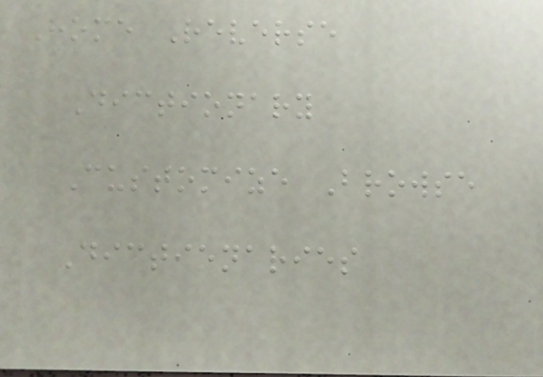Home Reverse
Dictionary
Customize Browse
Dictionaries
